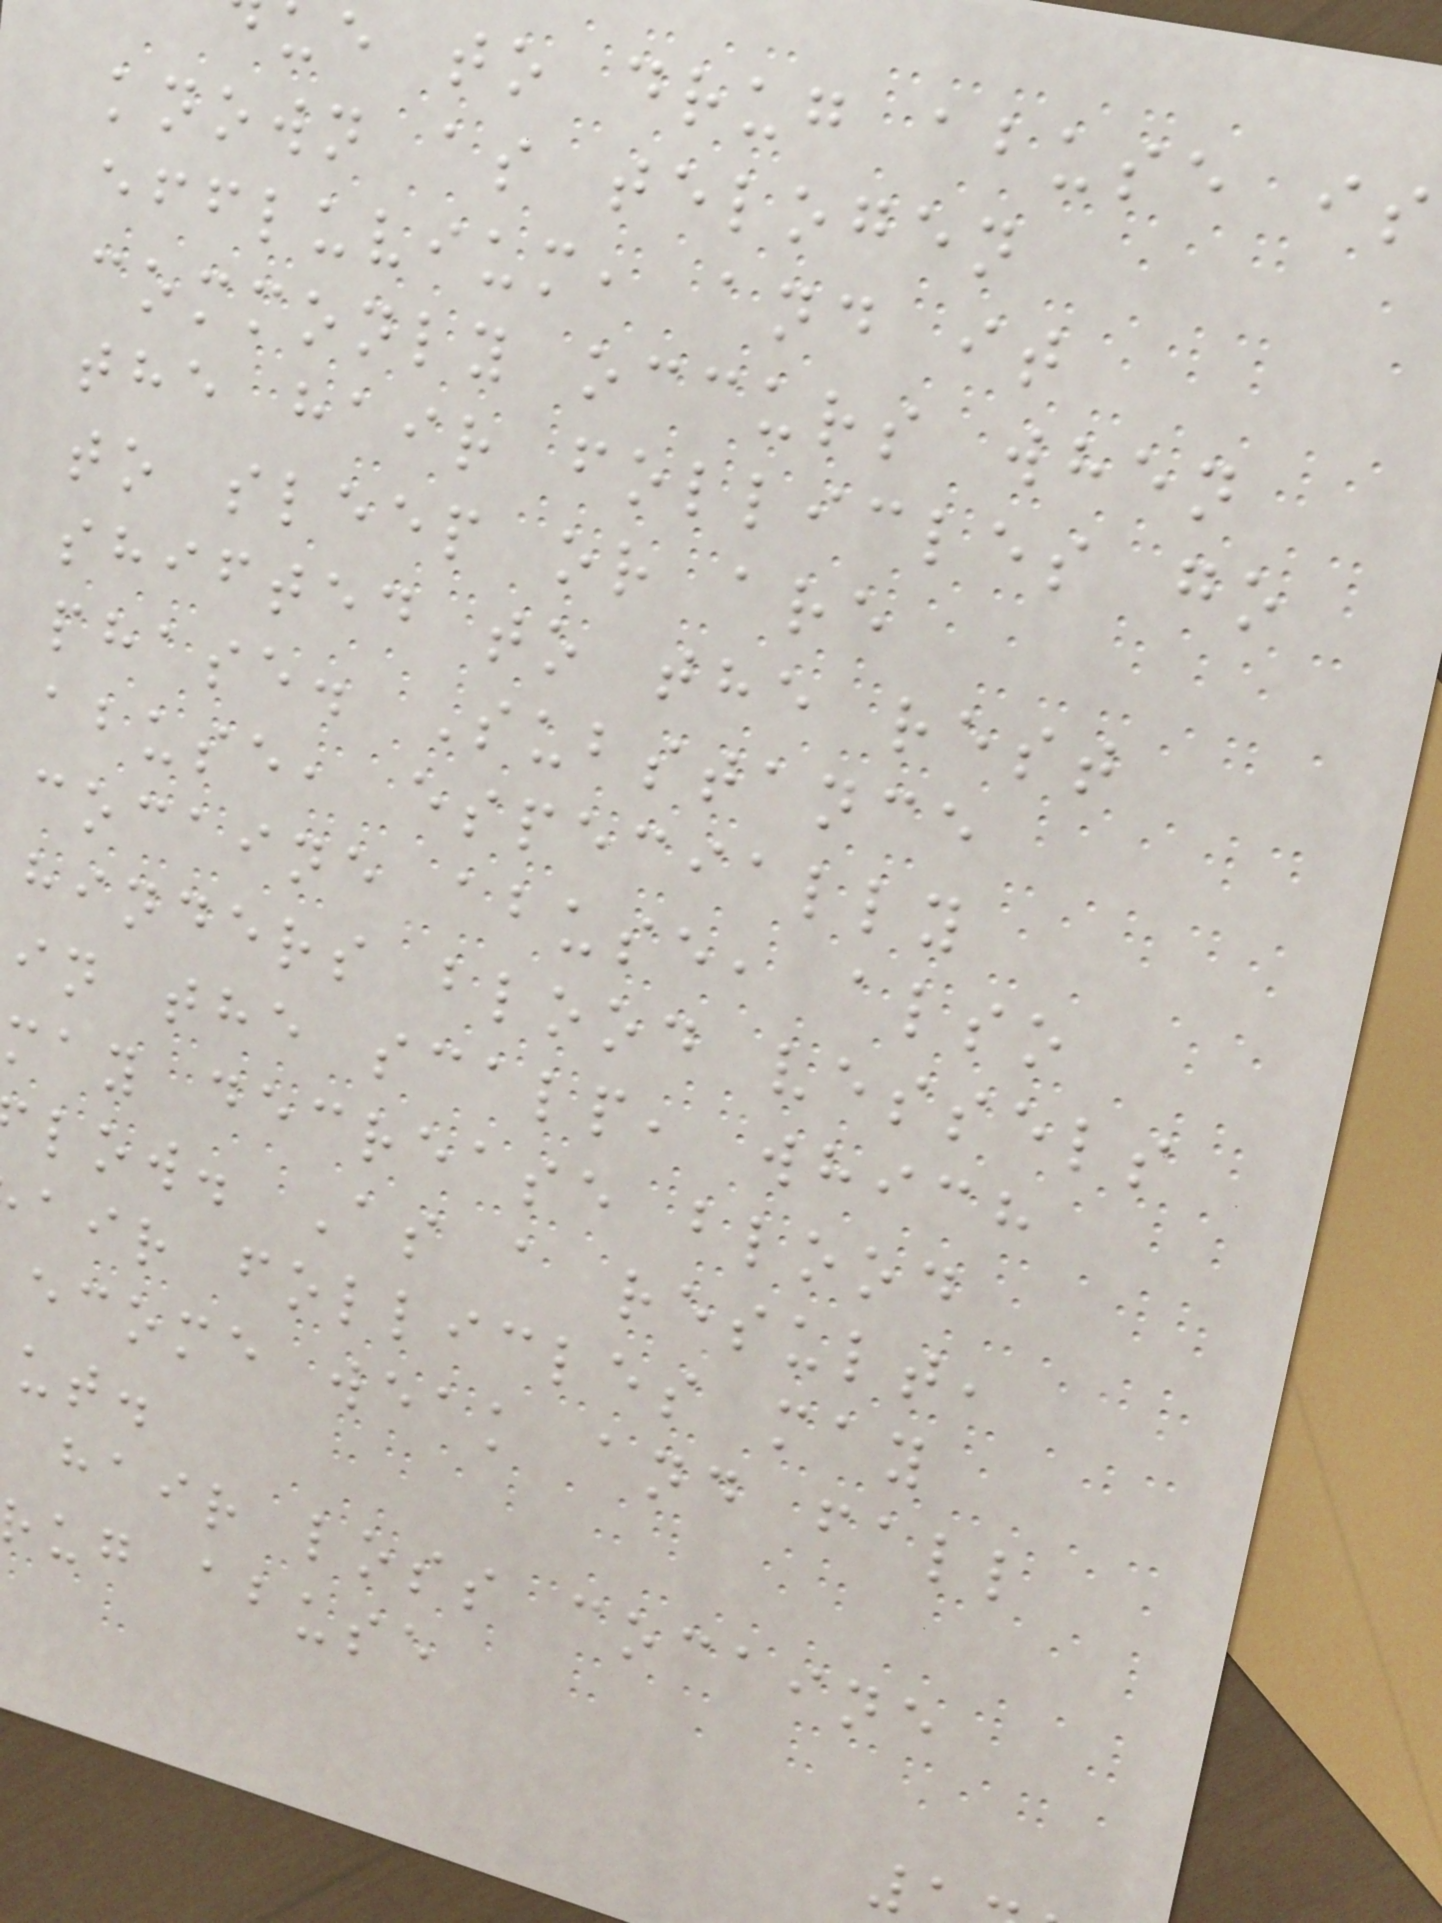ue to drug abuse is
known as telogen
effluvium, and it
commonly occurs when
the hair follicles go
to sleep or are
shifted to the rest
phase. Substance
abuse, especially
cocaine abuse, also
hinders blood vessels
in the scalp, which
may decrease blood
low. As a result,
air follicles may
ecome weak and fall
hair loss cocaine
ug abuse
